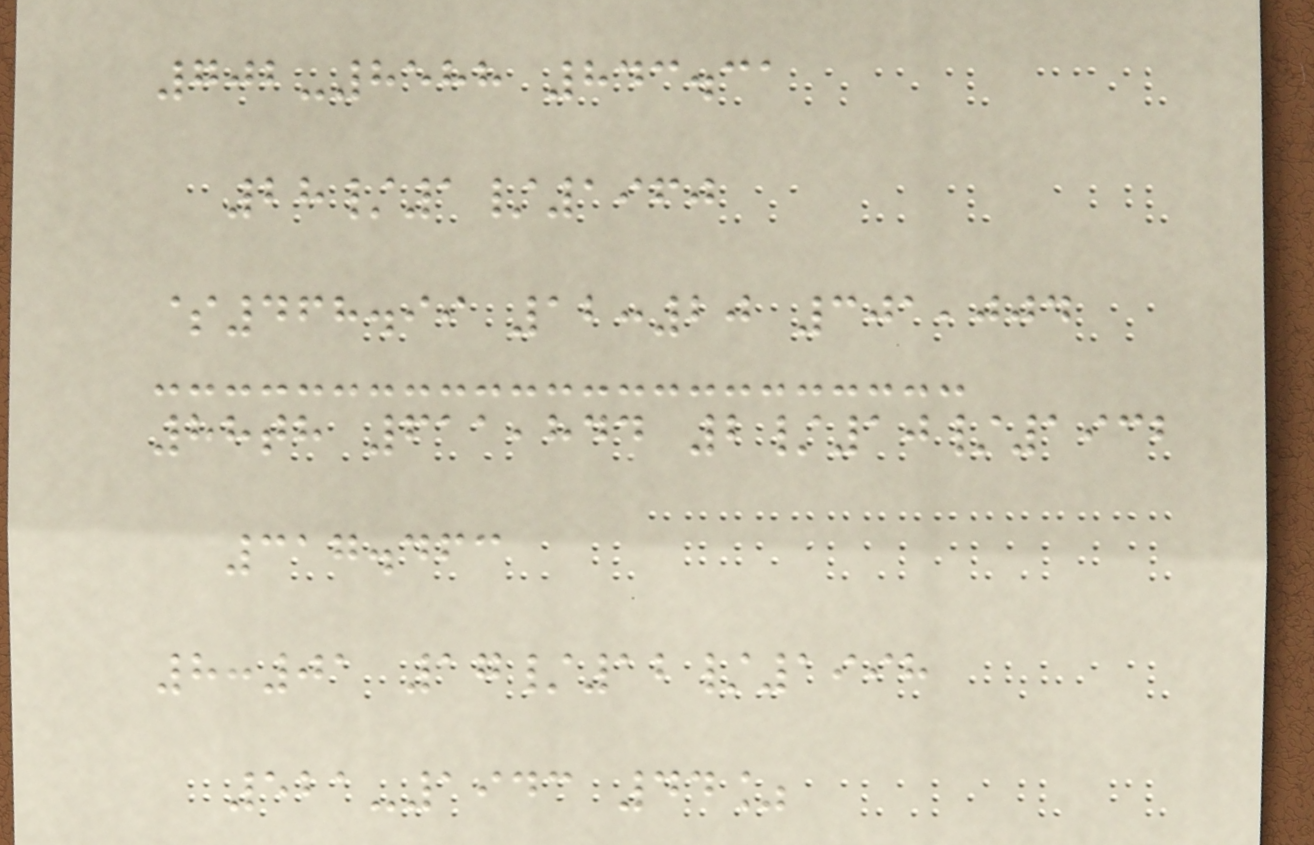702-8588 843.31
28/1/1960
$468.99 12:20 301,004
88th 611,844 2/10/1932
317.463
8:01 17/12/1998
521-1943 44%
